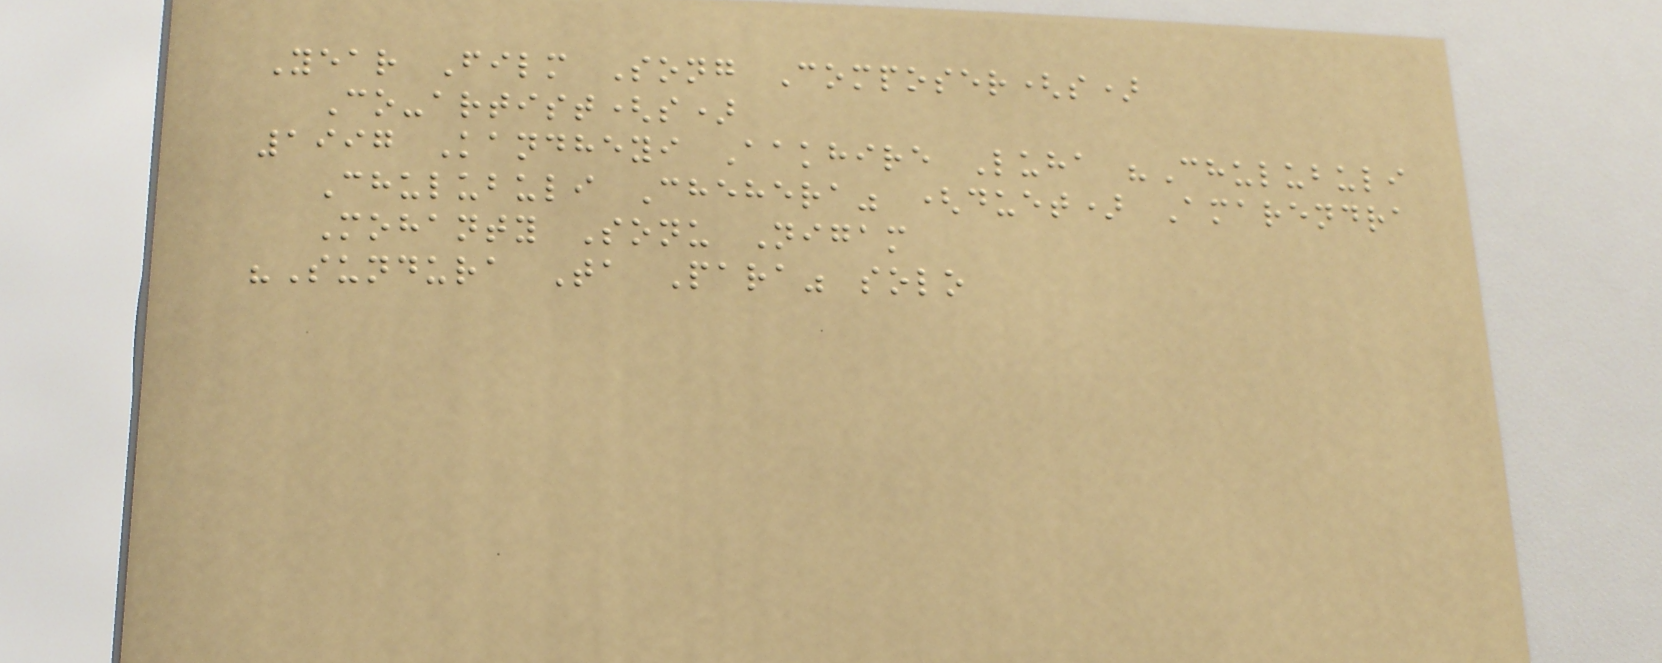Year Film Song Composer(s)
Co-artist(s)
1997 Kandheyi Aakhire Luha "Chulubuli
Chulubuli Chehera" (duet) Amarendra
Mohanty Sonu Nigam
"Sundura Ta Para" solo
